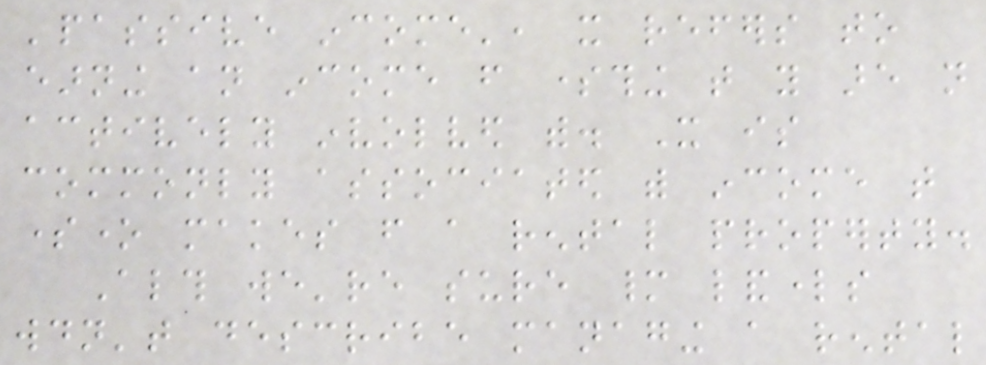'passive income', it refers to
earning an income from something that you are not
actively involved with. It is
commonly associated with income that
someone makes from a rental property.
Although we're sure many landlords
wouldn't describe managing a rental
